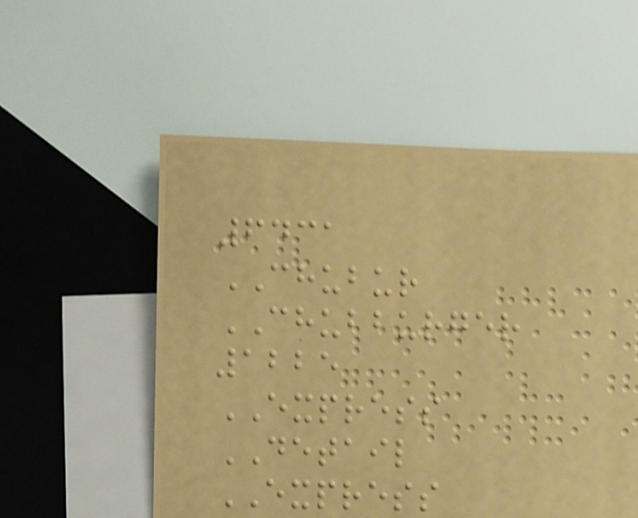6431
CHUBUR
CHUBBURGER
1225
EXPRESS
DETAIL
EXPRESS
